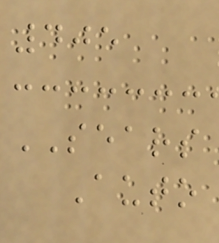405
SEARS
Auto
